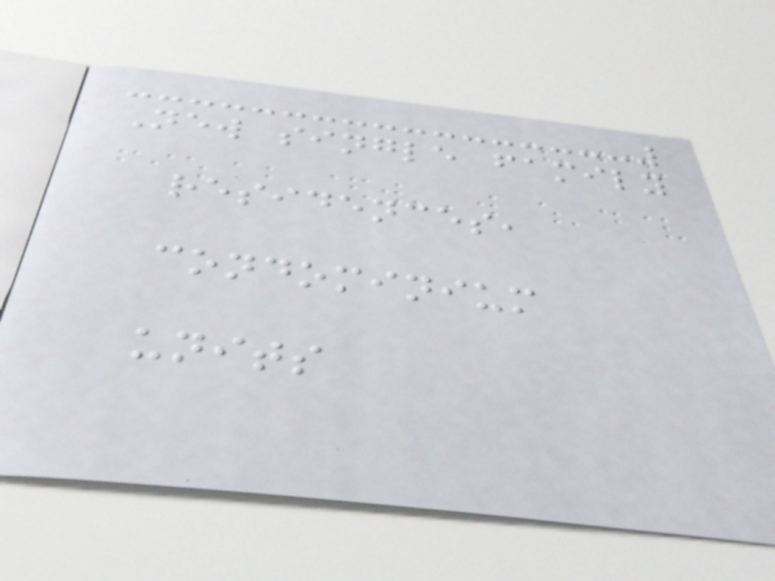New single family
residences,
condominium
units
